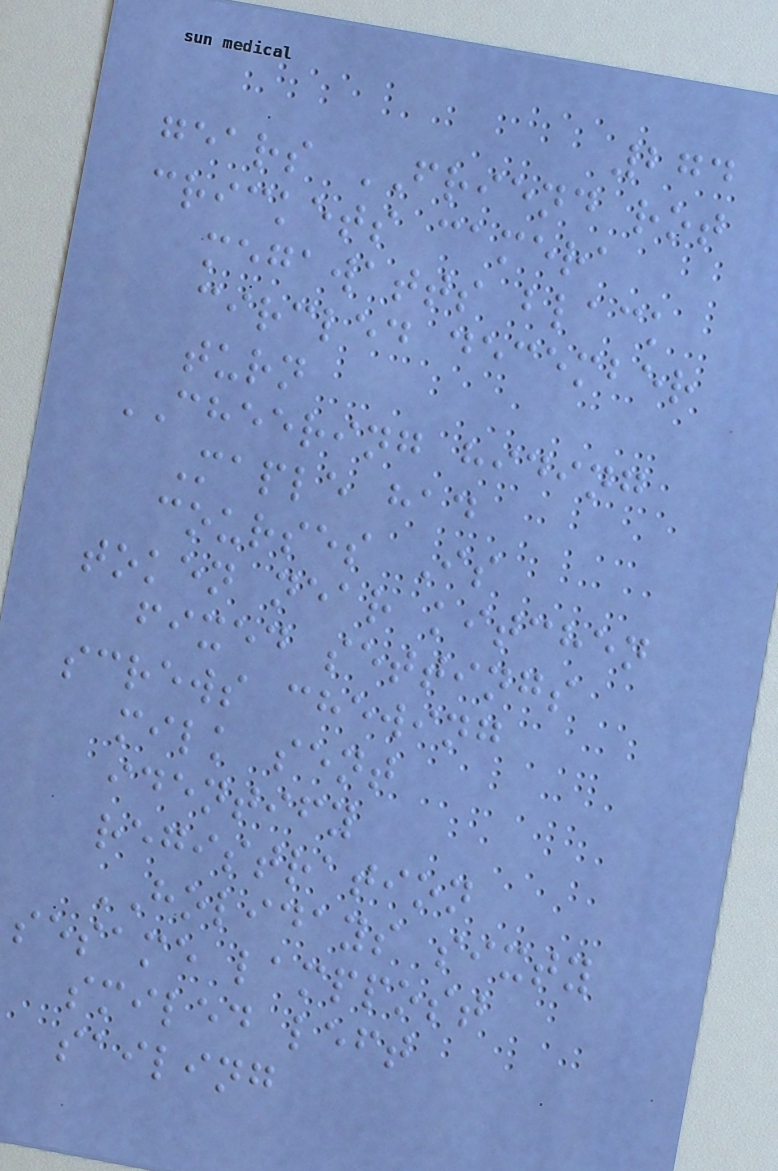274
gears FRIEND rot
crickets camera
megawatts black
circled december
turn
CHEERING hiding
Maple had
courses Is
token near kitchen
fixed settings
screws chewing
milk sent
identify
registration
HOLIDAYS sixty
sesame lamppost
smiled left
sailing
